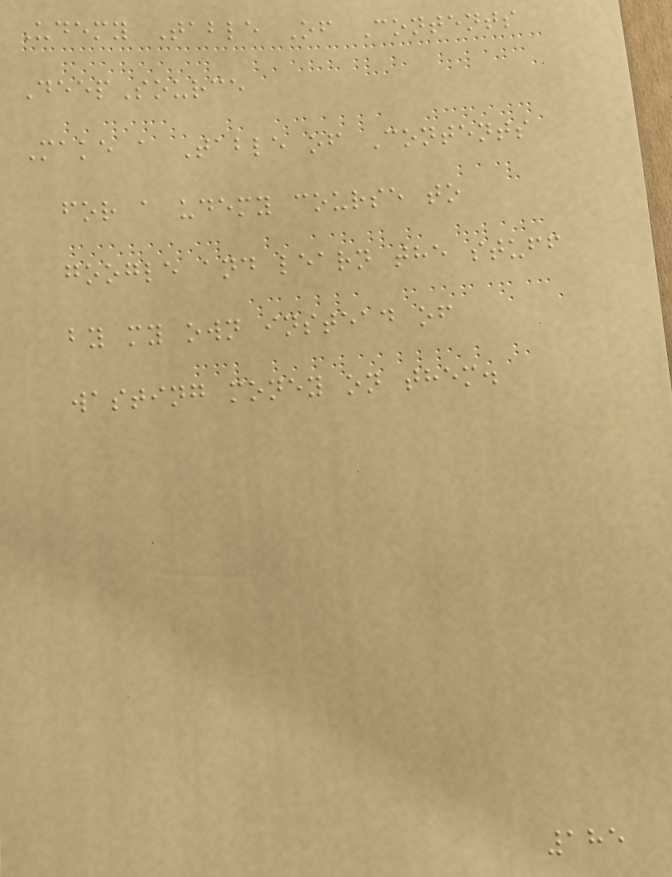Udemy Table Of Contents
DeepSource
Make a Table of Contents
for a udemy course to
google and learn the stuff
by my own instead of
wasting money on them.
185
